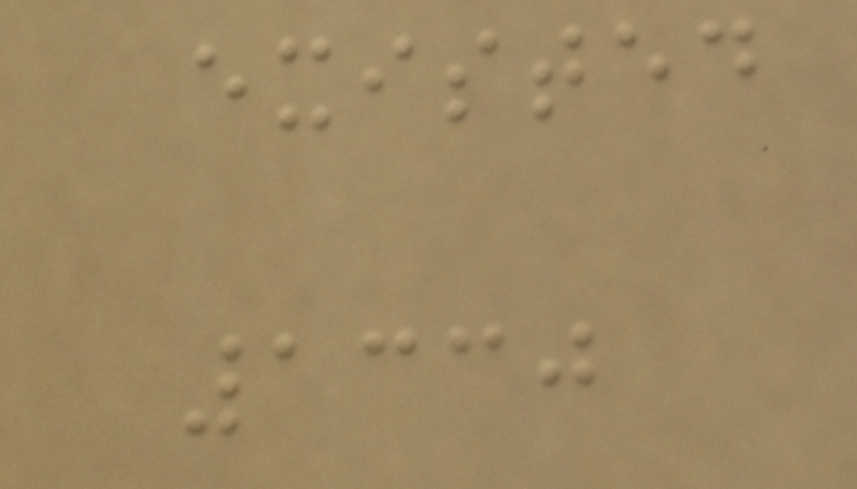existed
1330
